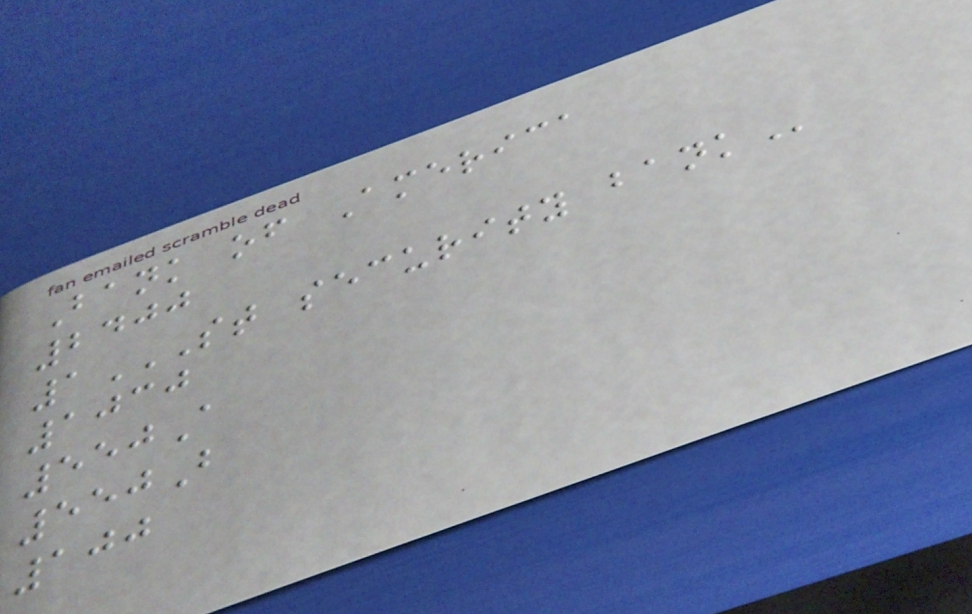Bank of America
2400
1ST SECURITY BANK
1030
550A
550B
100
